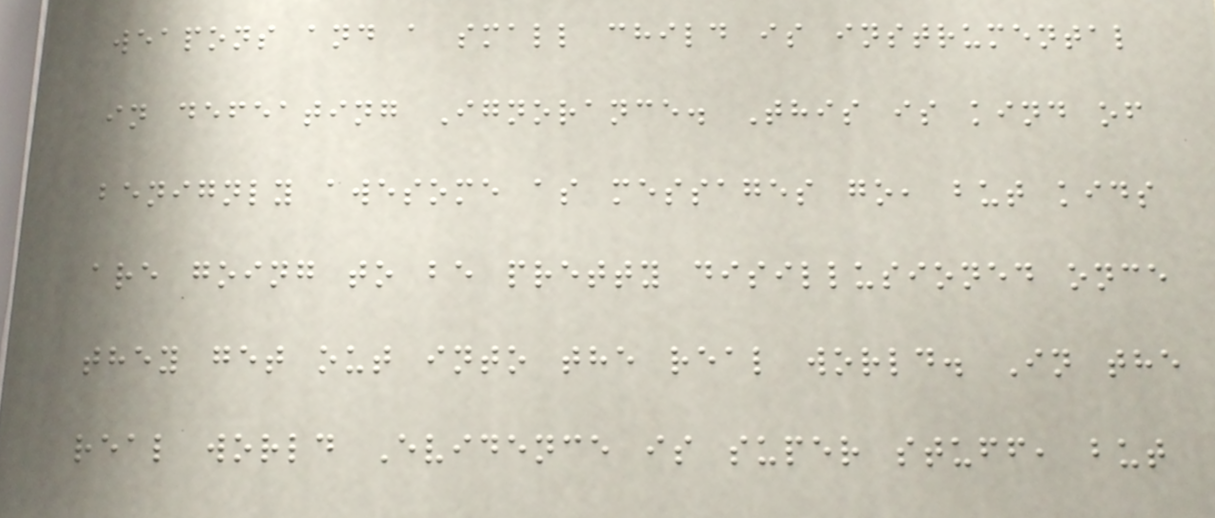weapons and a small child is instrumental
in defeating Ignorance. This is kind of
benignly awesome as messages go, but kids
are going to be pretty disillusioned once
they get out into the real world. In the
real world Evidence is super stuff, but
